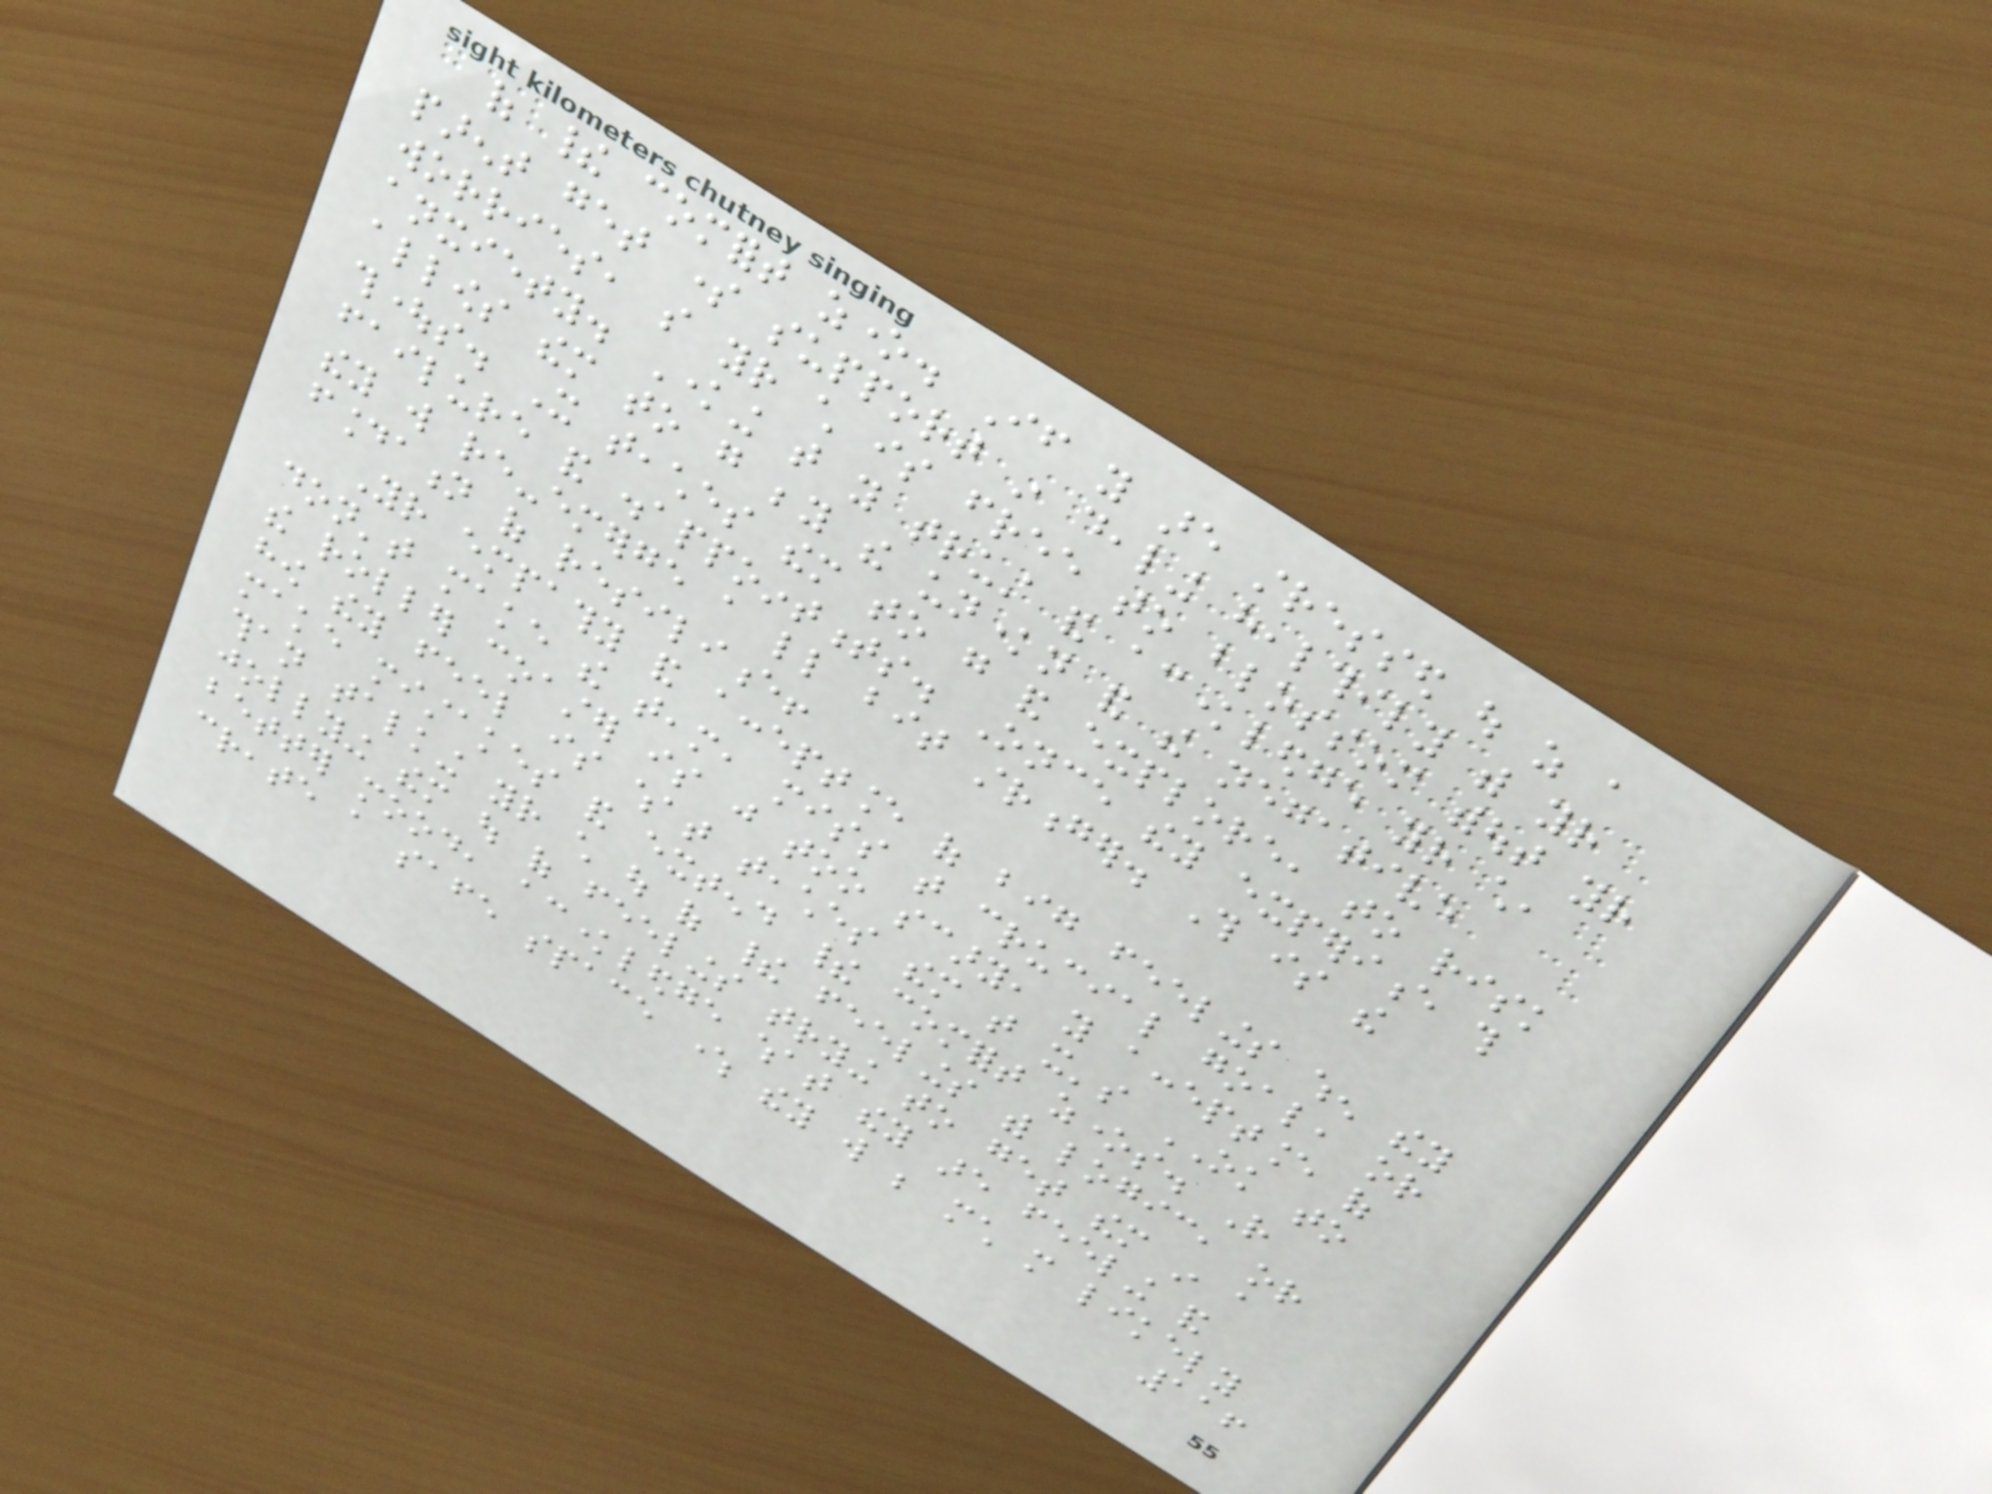of their comfort zone. If you are stressed out as a
parent get some support in dealing healthily with your
worries, so your child is free to blossom without your
anxiety. Knowing that you trust and acknowledge your child,
allows them to go beyond the unknown and the negative
thoughts. It teaches them to go and explore, to risk
failure and disappointments. Once they experience this
they will re-emerge a little bit stronger. This is the
foundation of resilience!
Your empathy and acceptance of big feelings when they
don't make the team, miss that crucial goal, or
the roller coaster is just too scary, you acceptance of
how they feel is what teaches them that it's OK to
make mistakes and extend their comfort zones. Rather
than talking your child out of their feelings with logic, or
jollying them out of feelings trying to get them in a
better mood, acknowledge what they are feeling and
create a safe space where they will be much more likely
116
